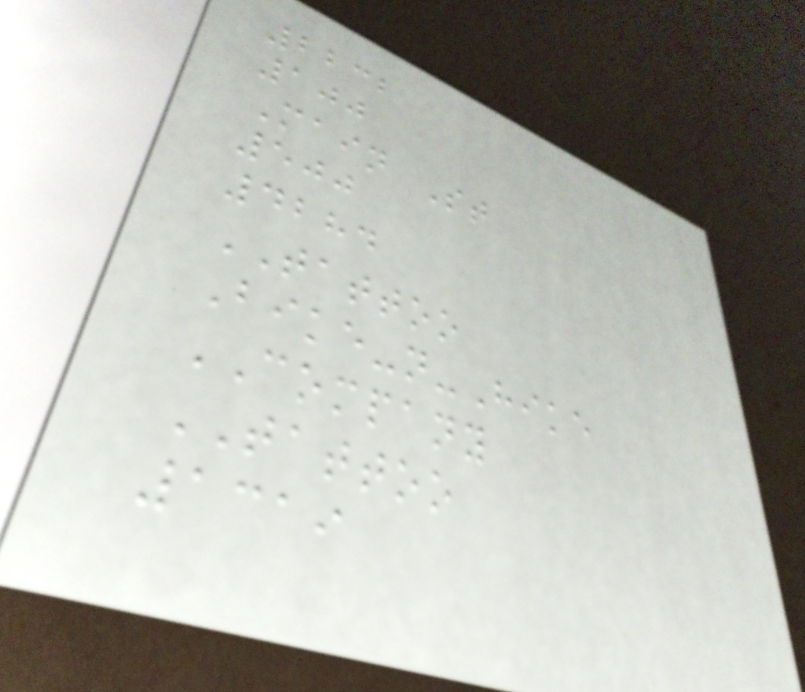2232
100
Main St
500
4284
TATTOO
Bike-n-Hike
COMPANY
TATTOO
1319
